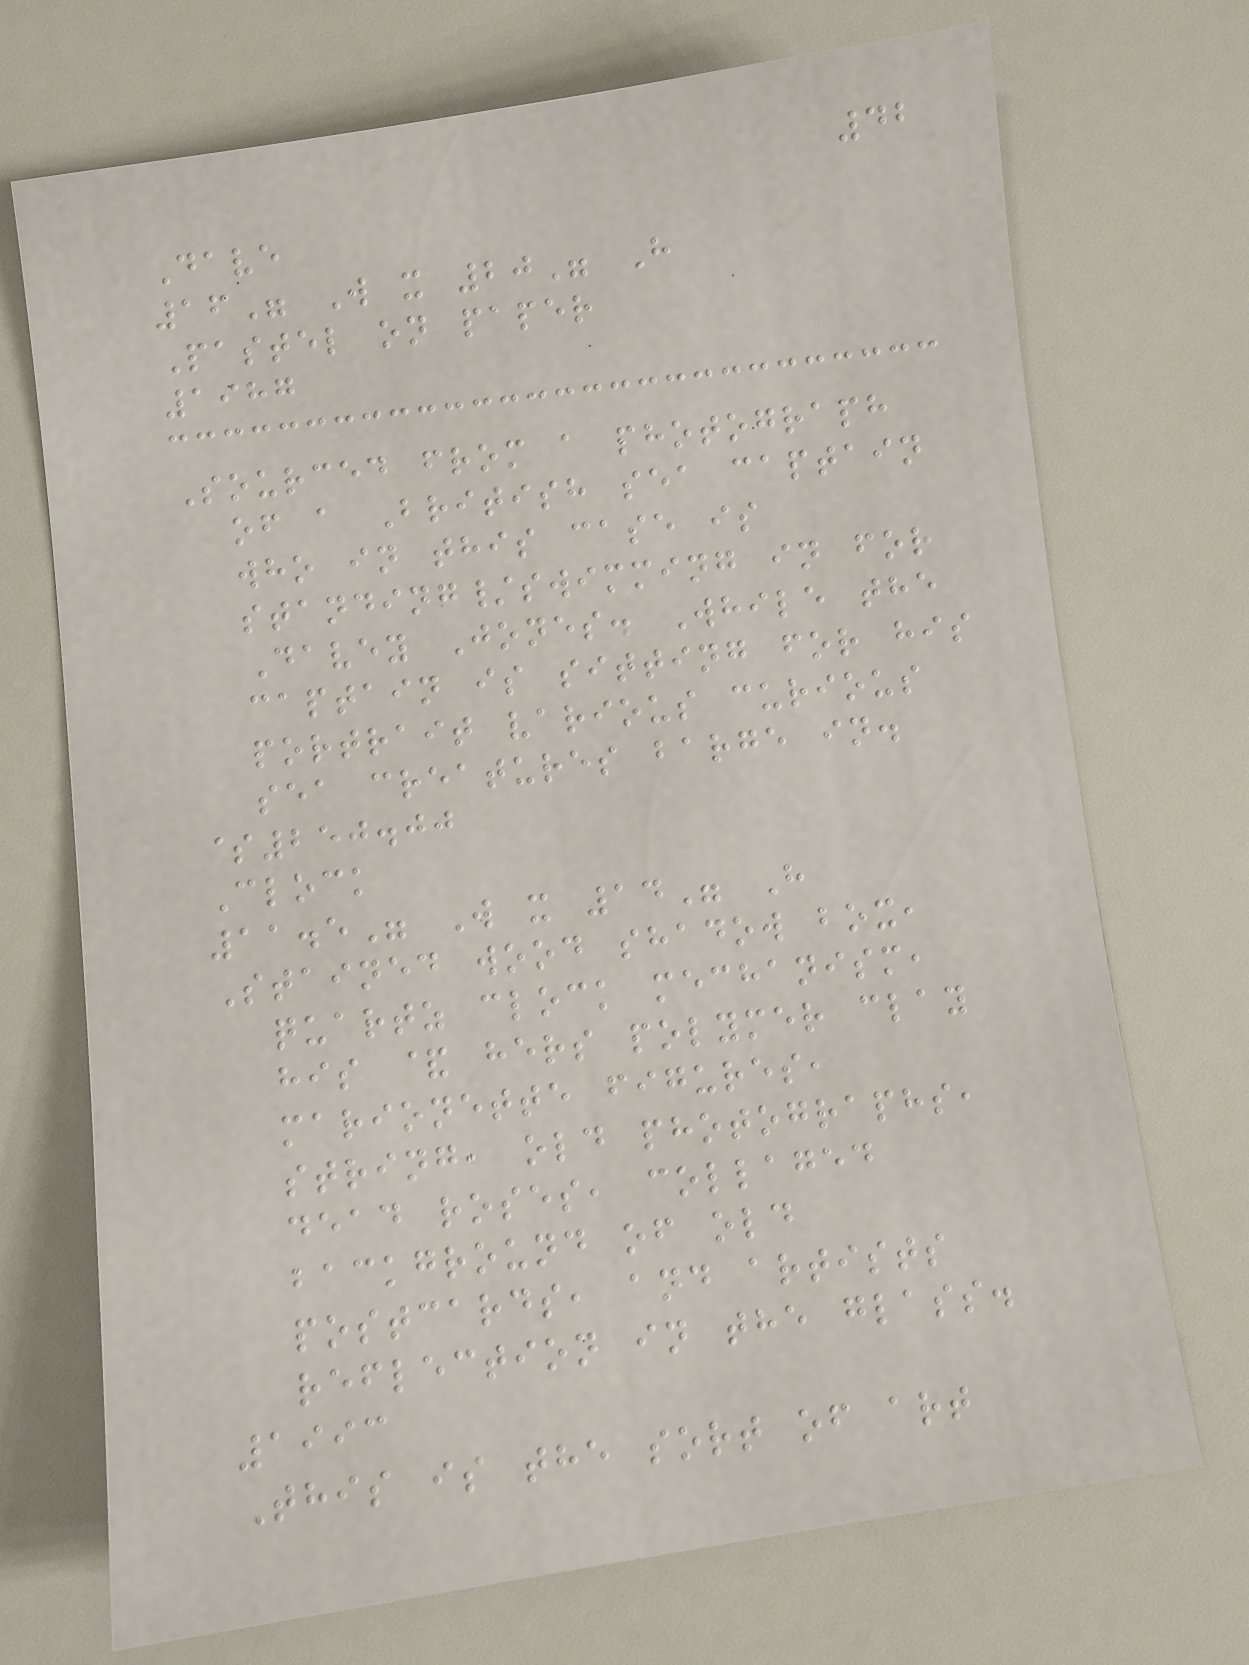42
Dave
16" W x 20" H
Pastel on paper
1987
Sourced from a photograph
of a British sea captain
who in this case is
standing/swimming in for
Davey Jones. While the
captain is sitting for his
portrait various curious
sea creatures barge in.
$250.00
Clock
11.5" W x 14" H
Stained wood shadow box,
quartz clock mechanism,
his & hers polymer clay
marionette figures,
string, old photographs,
dead roses, collaged
background of old
postcards, and artists
reflection in the glass.
1993
This is the sort of art
